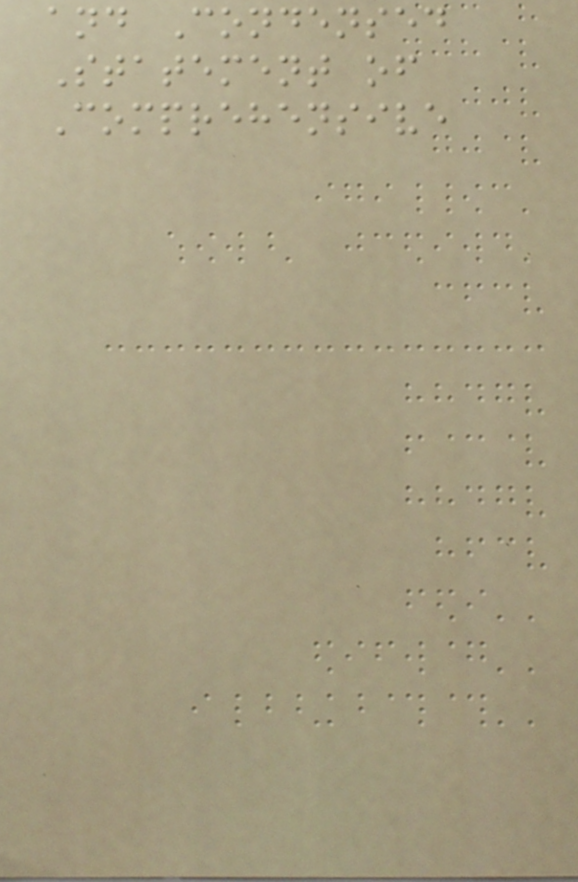and Condensed
Statement of
Comprehensive
